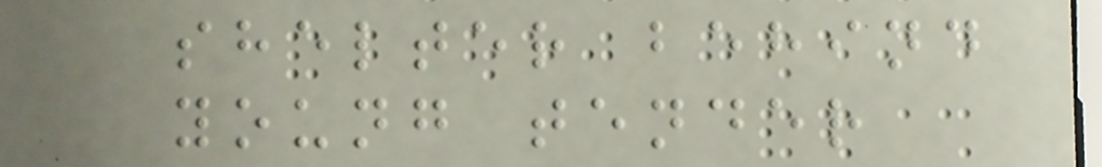shelter behind
young tender
